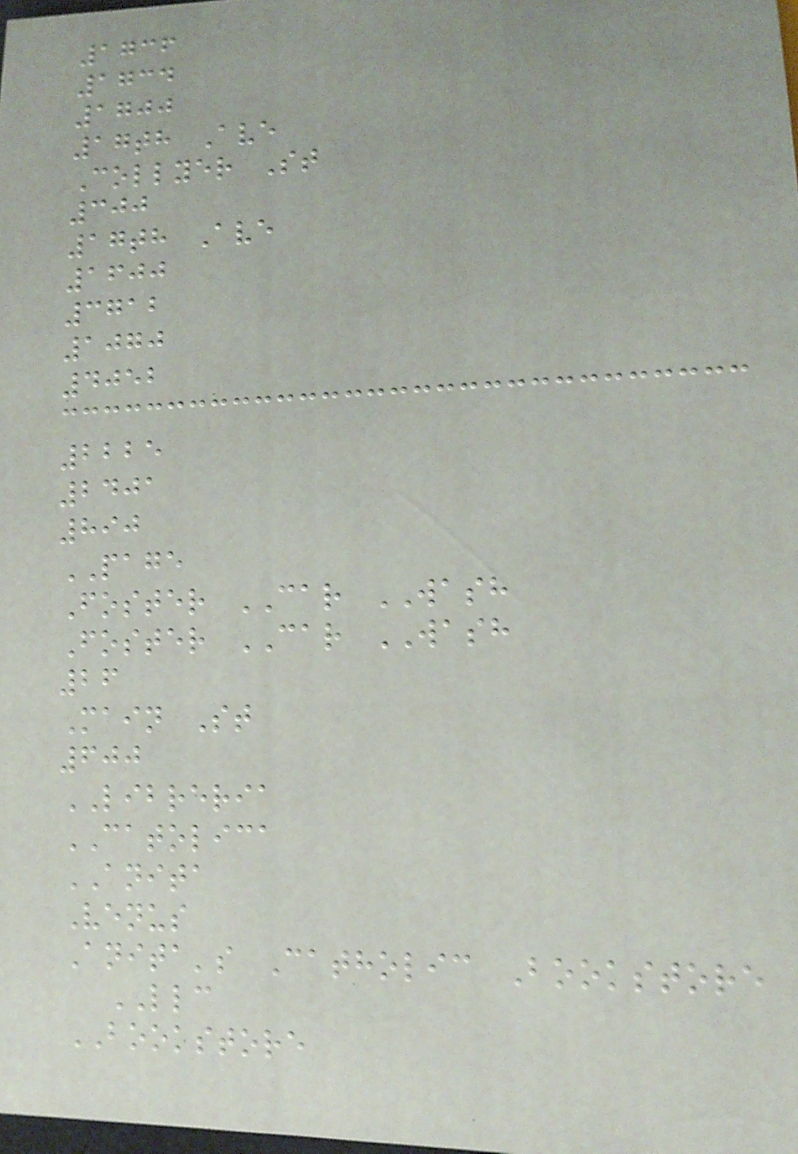1736
1734
1700
17th Ave
Collyer St
300
17th Ave
1600
3712
1070
4052
2225
2401
890
PAGE
Foster CAR WASH
Foster CAR WASH
26
Main St
600
LIBRERIA
CATOLICA
ANITA
Venus
Anita's Catholic Bookstore
LLC
BOOKSTORE
